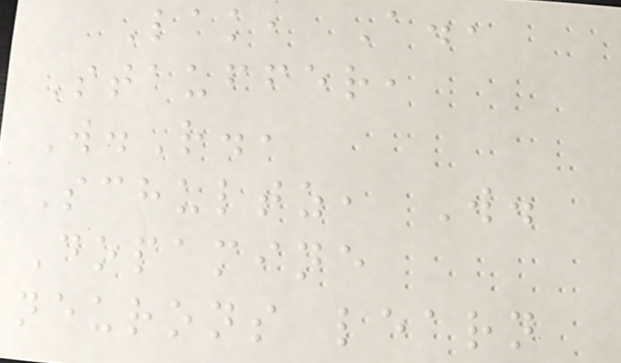Lak, A.,
Stauffer,
W.R.,
Schultz, W.
Dopamine
neurons learn
